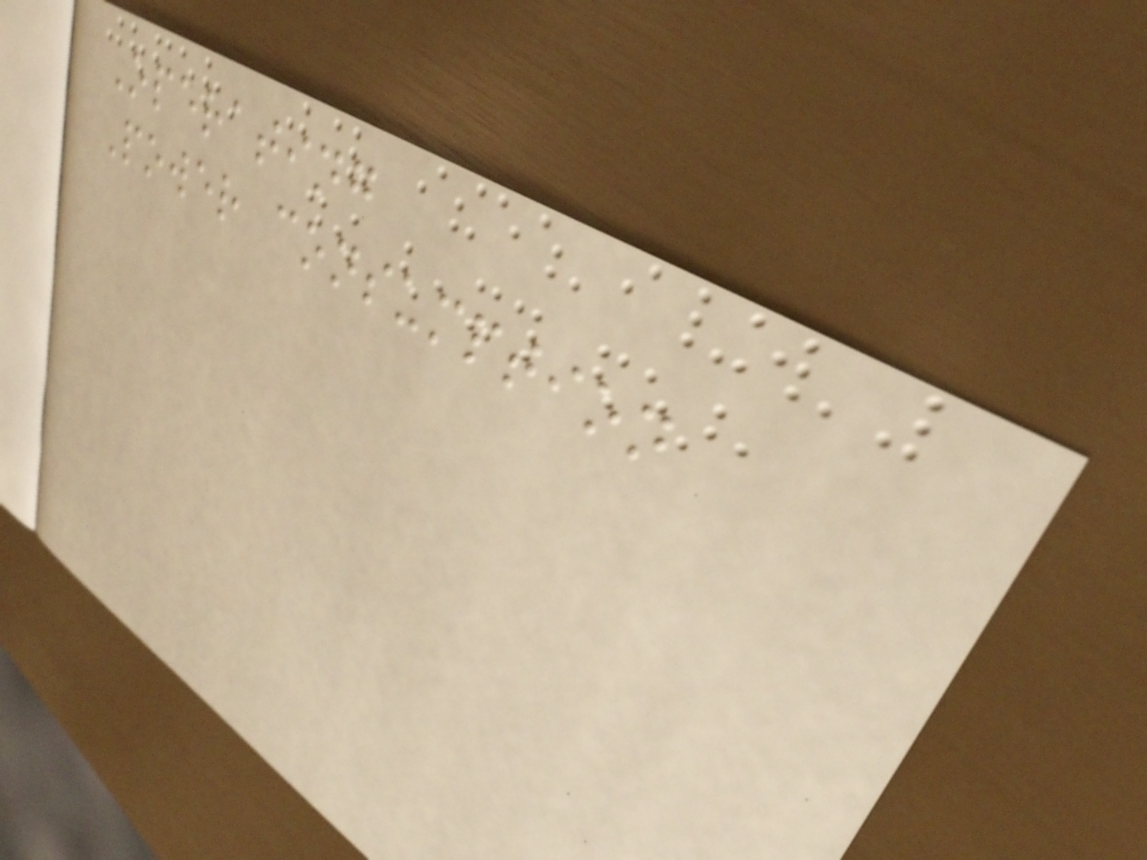Operating
Power consumption
